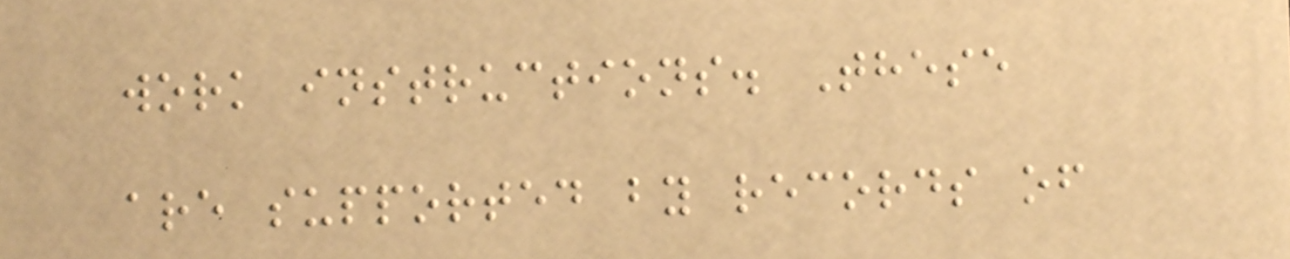work instructions. These
are supported by records of
